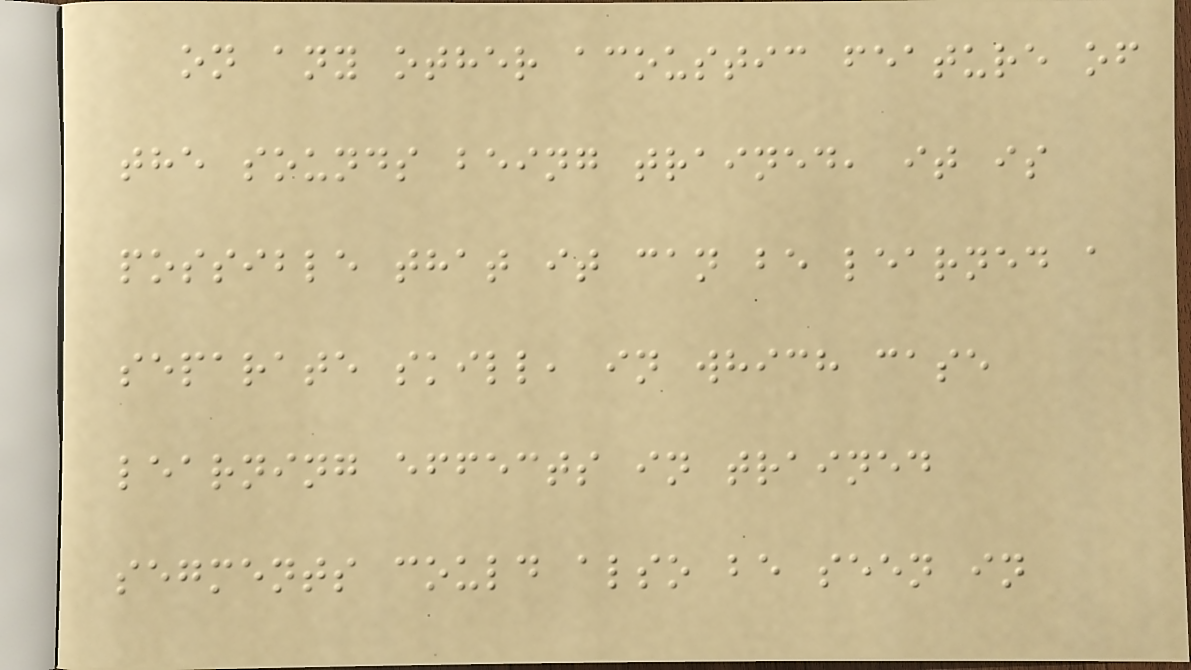on any other acoustic feature of
the sounds being trained, it is
possible that it can be learned a
separate skill, in which case
learning effects in trained
segments could also be seen in
